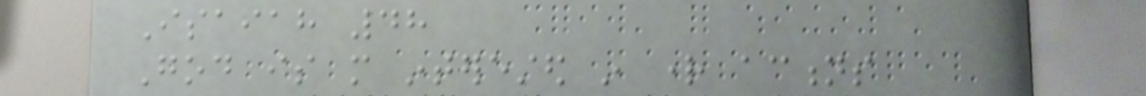Isaiah 48
God is more interested in right actions
